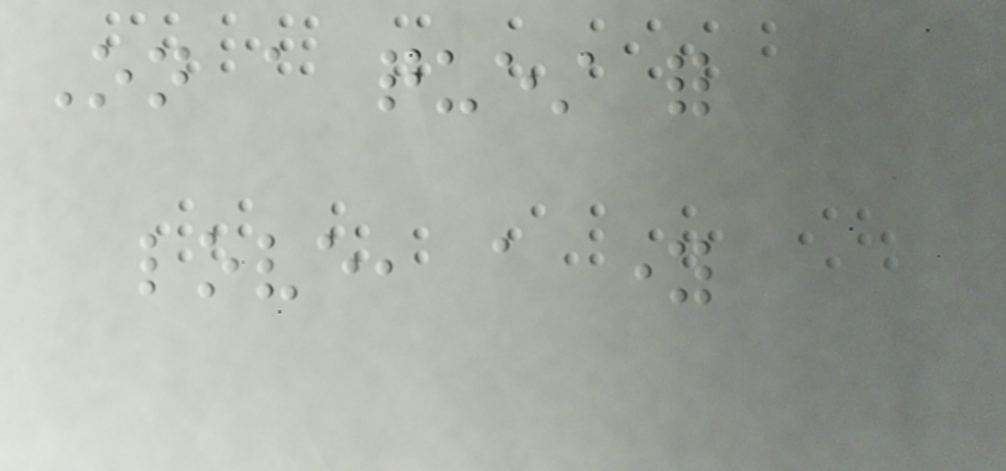On a quest for
love, a young
